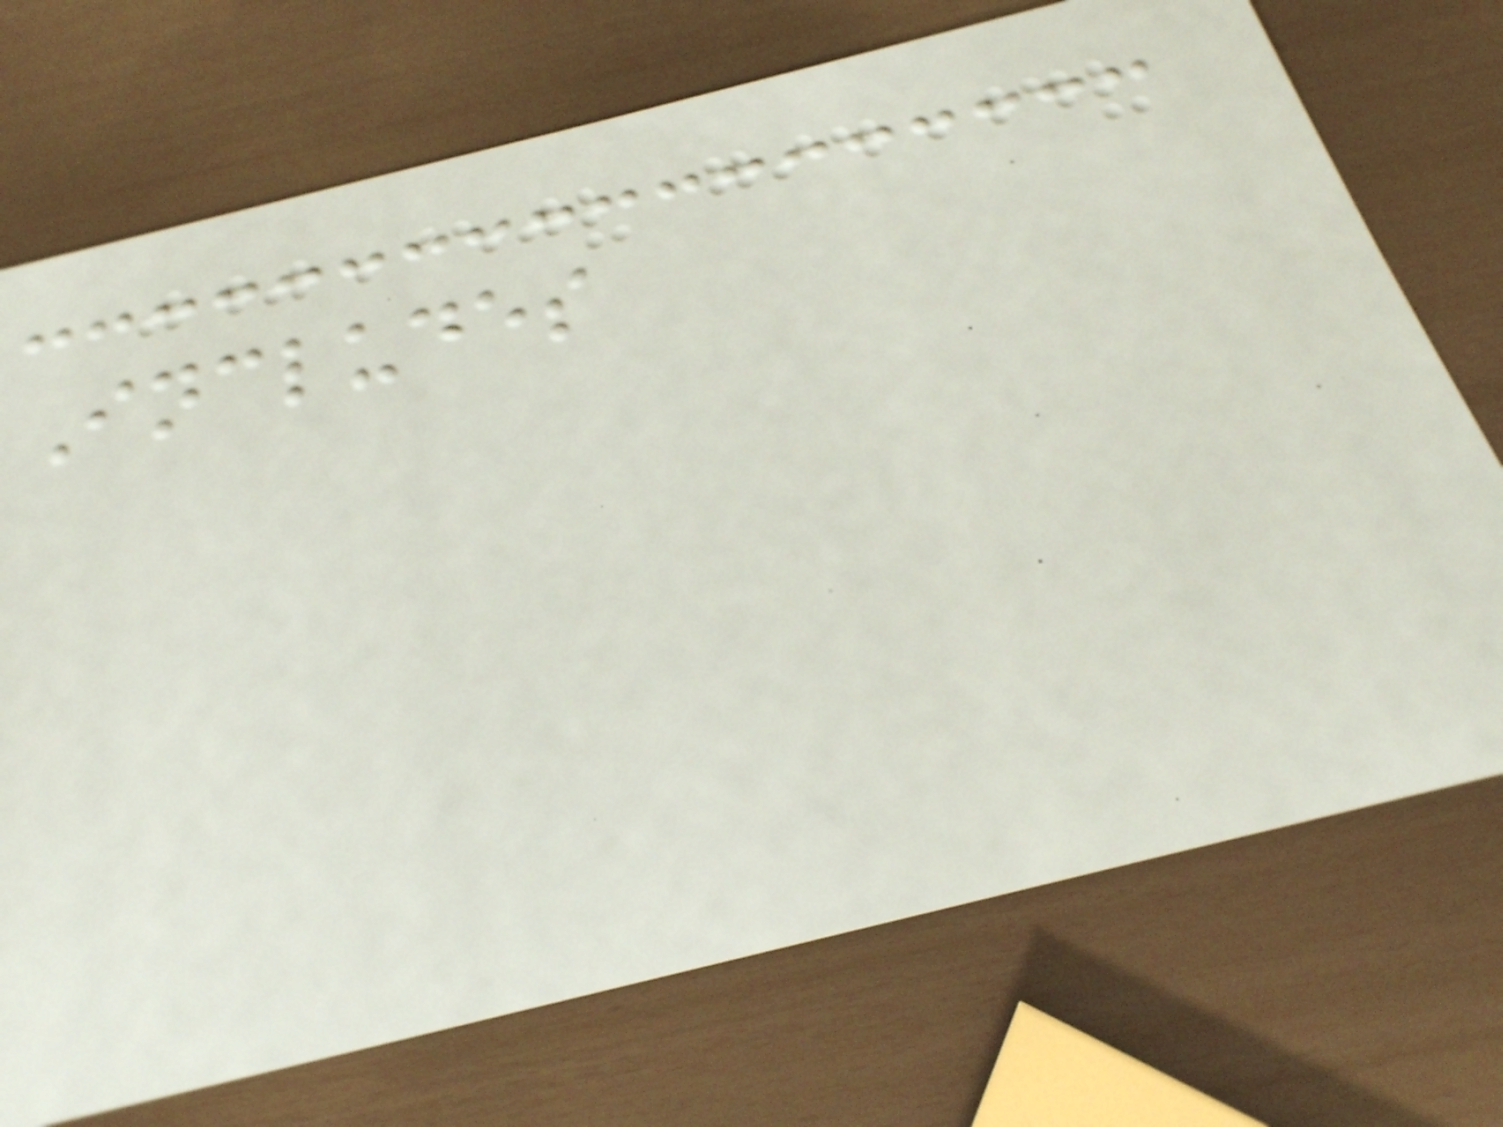Includes
